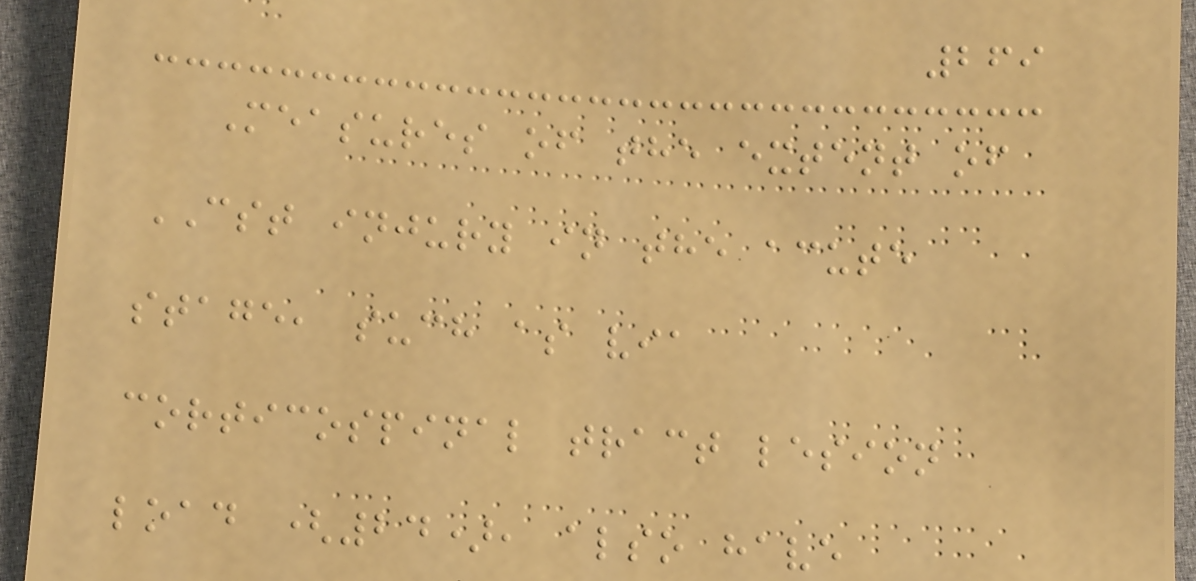269
Measures of the extent of
CST injury in the acute
stage, such as via
corticospinal tract lesion
load (24), also have
